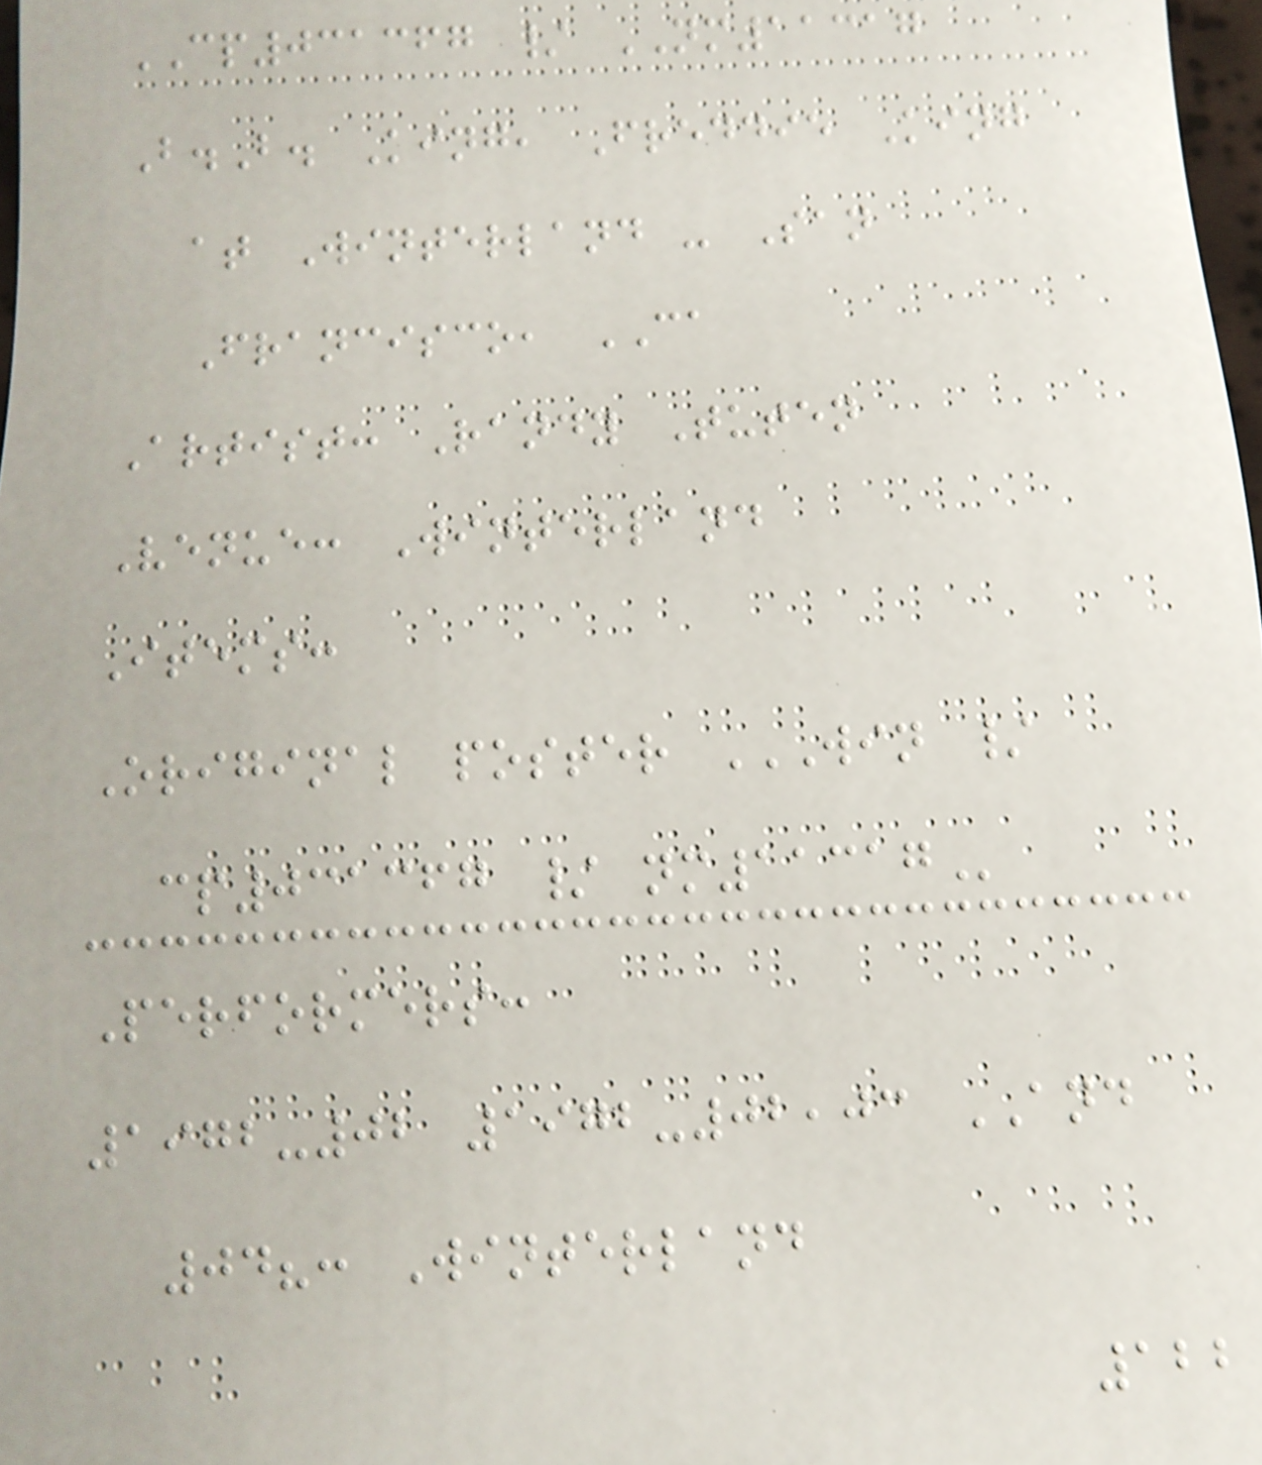CP031367 / NM11317
B.B. King, Freddie King
at Winterland - San
Francisco, CA
Artist: Randy Tuten
Venue: Winterland
Items:
Original poster WIN /
CP031367 / NM11317
Performers:
1972-02 1972-02,03 AND
04?: Winterland
122
